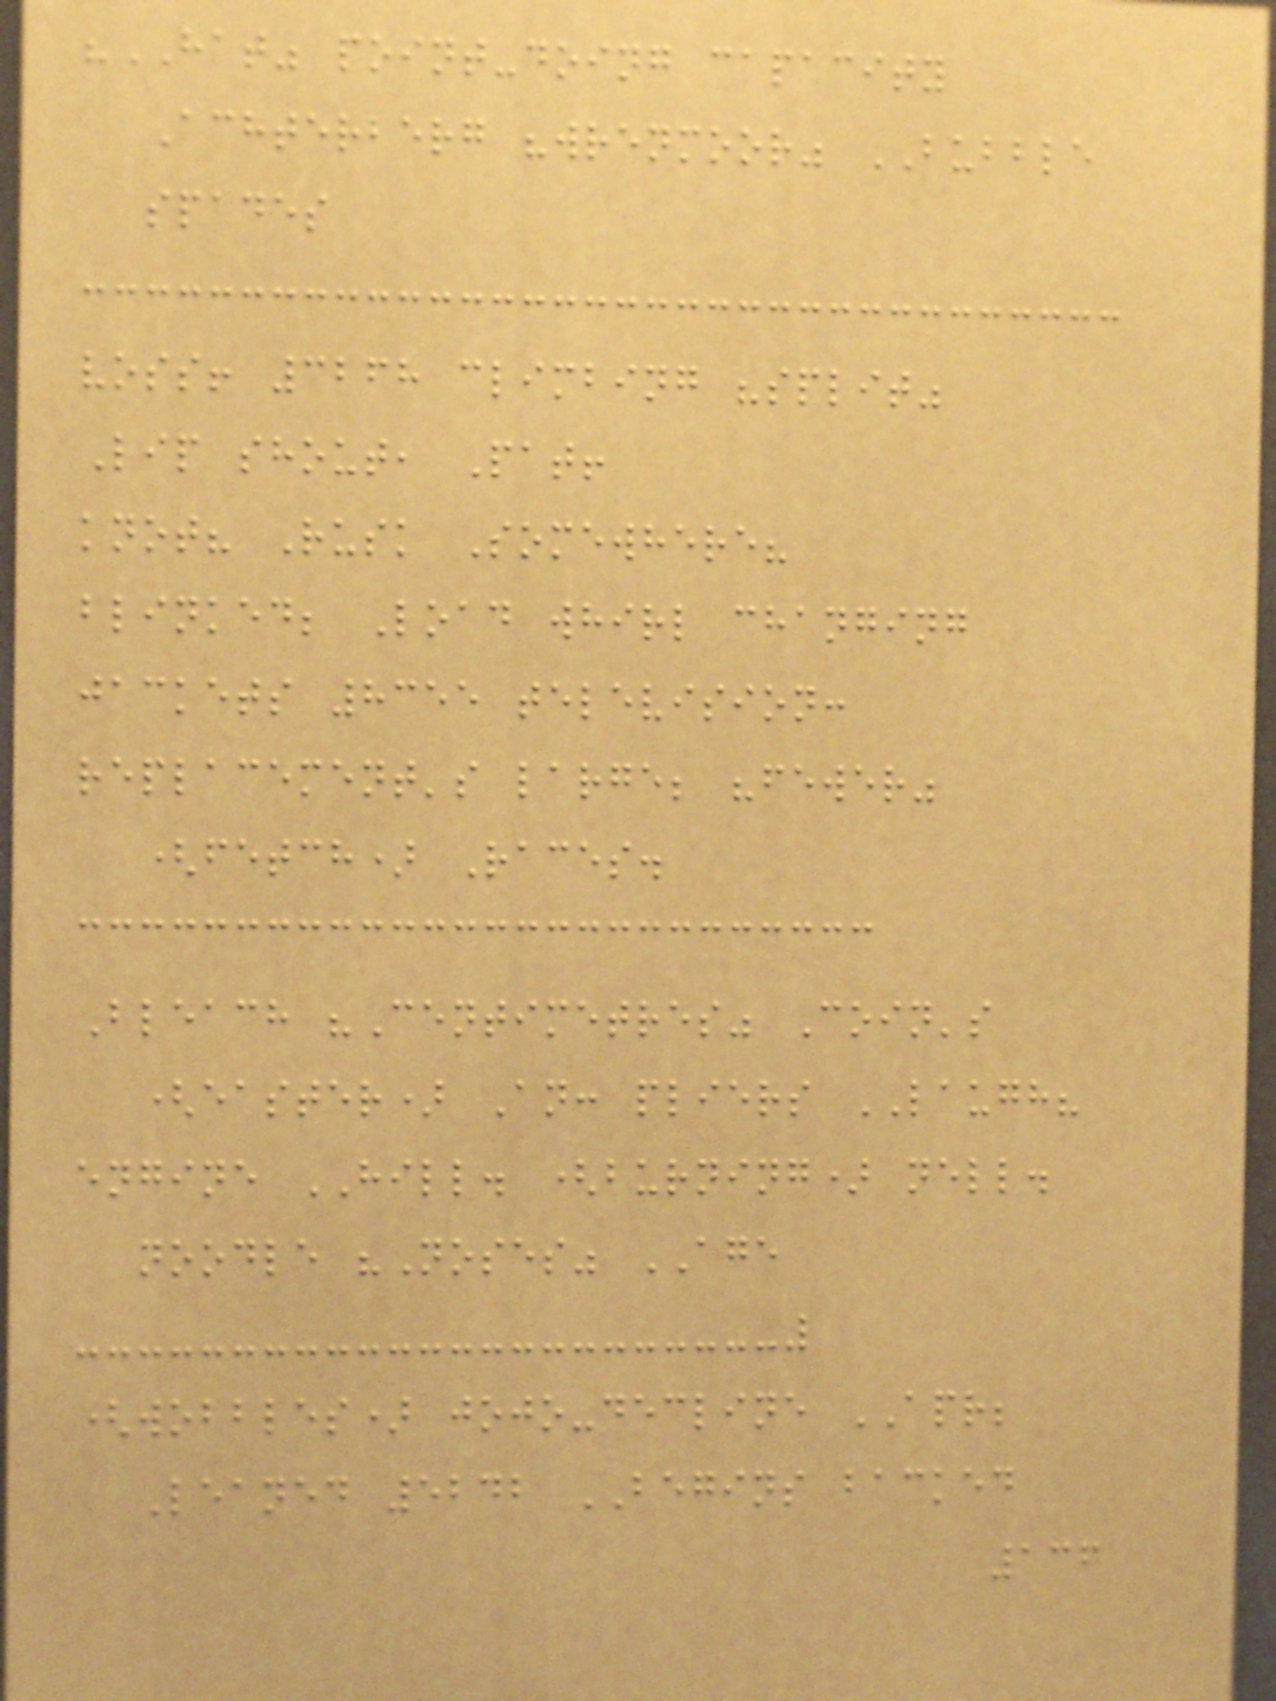"HAT" point-doing capacity
Achterberg "wrenmoor" BUBBLE
spades
voss! 3268 climbing "split"
Lip shout, Pat!
knot? Rusk Somewhere?
blinked; Load whirl changing
jackets 8355 television:
replacement's large; "fewer"
(fetch) Races.
Bleach "Centimetres" Coin's
(easter) An: pliers LAUGH?
engine HILL. (burning) nell.
noodle "Noses" AGE
(wobbles) jojo-decline APR;
Leaned 5242 BEGINS backed
136
